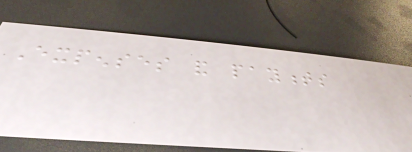Expenses and payments
